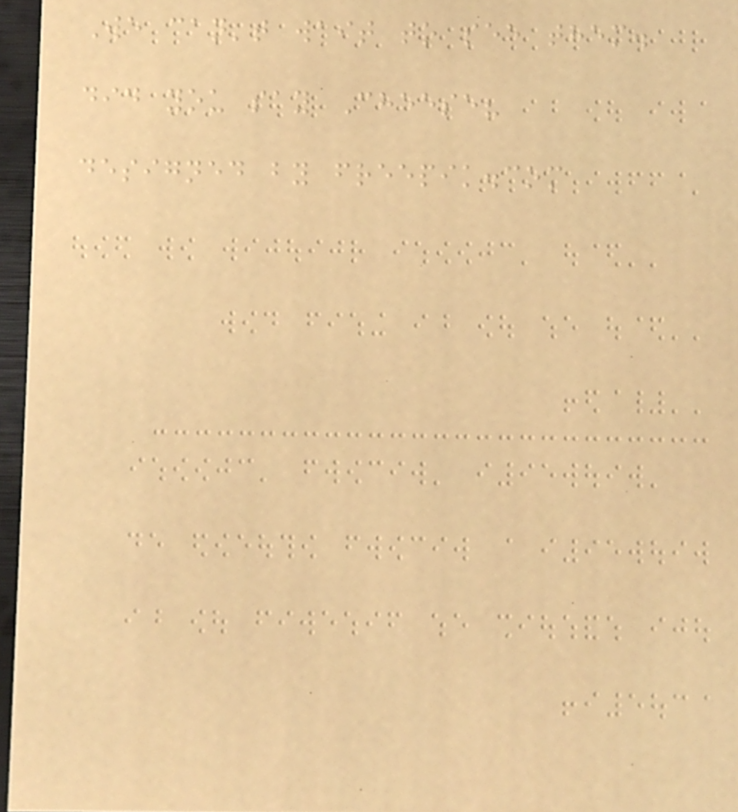We can't wait to see them.
did you say Cheese?
designed by freepik.com
